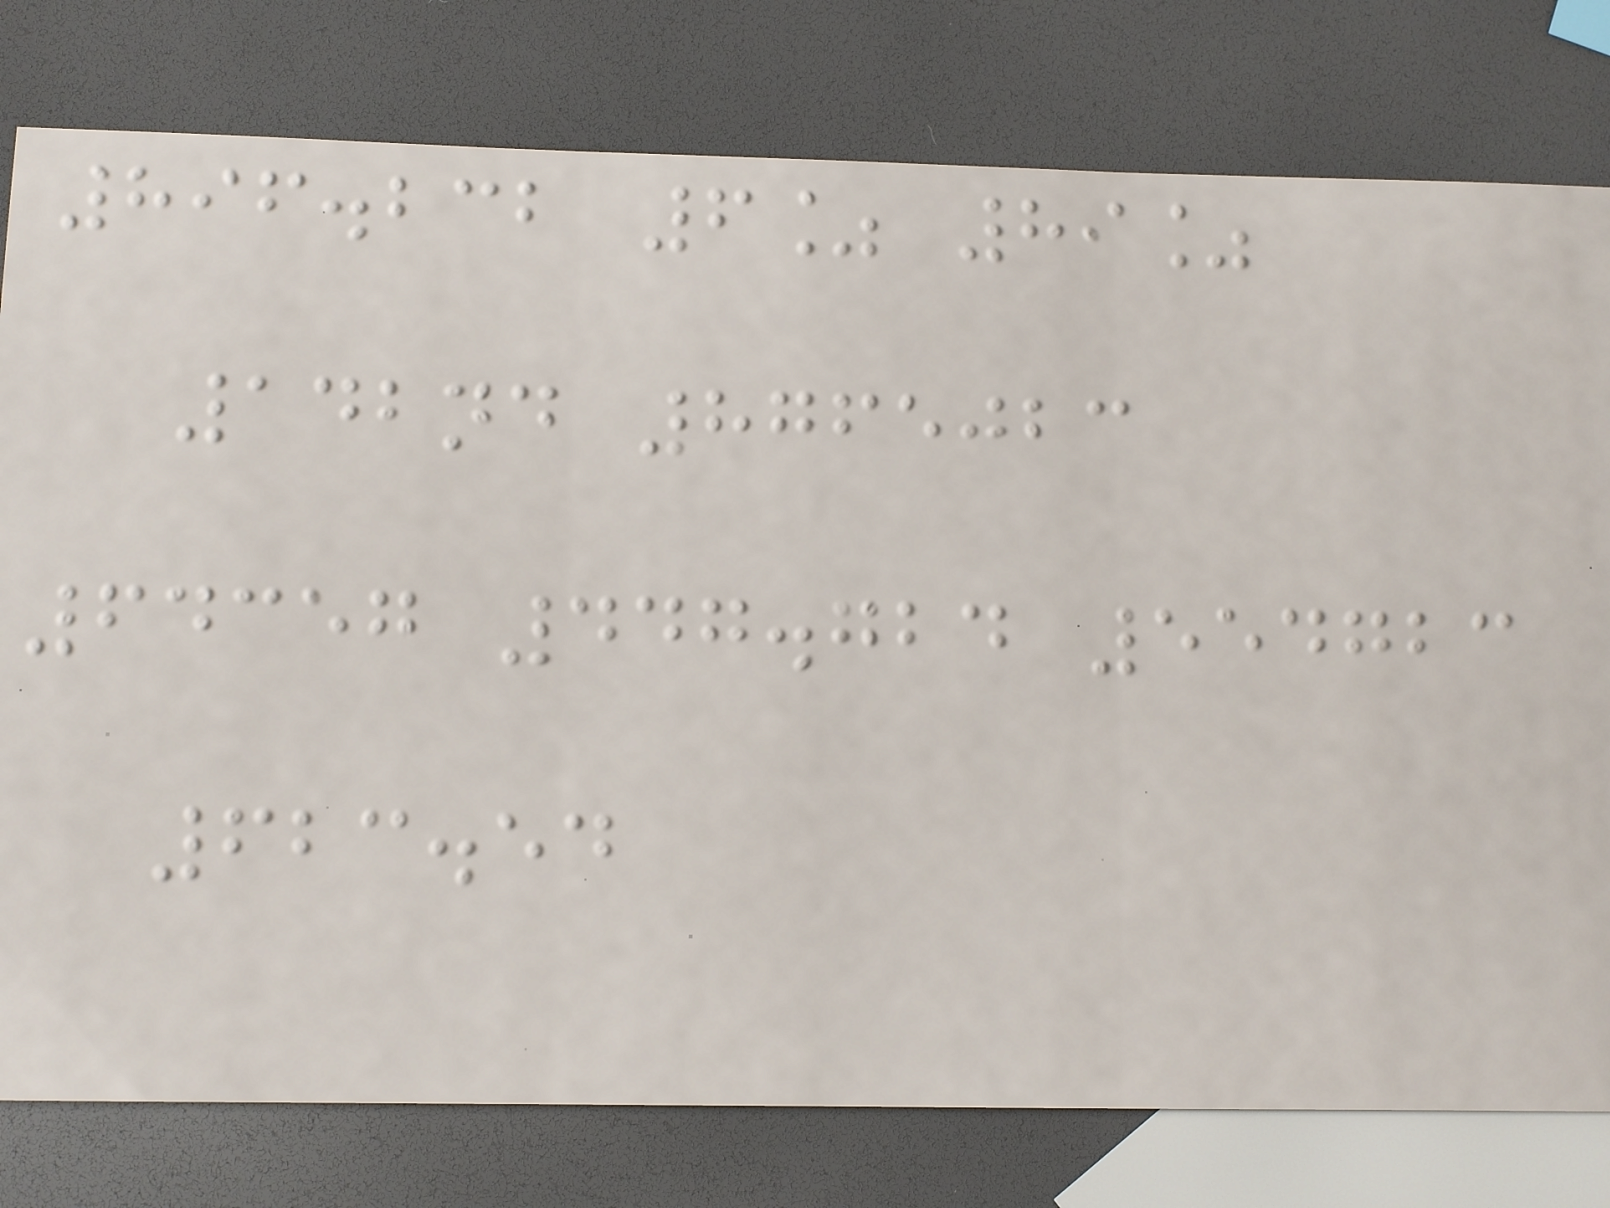896.232 6% 89%
142nd 8765023
64357 447.724 554723
623.54
